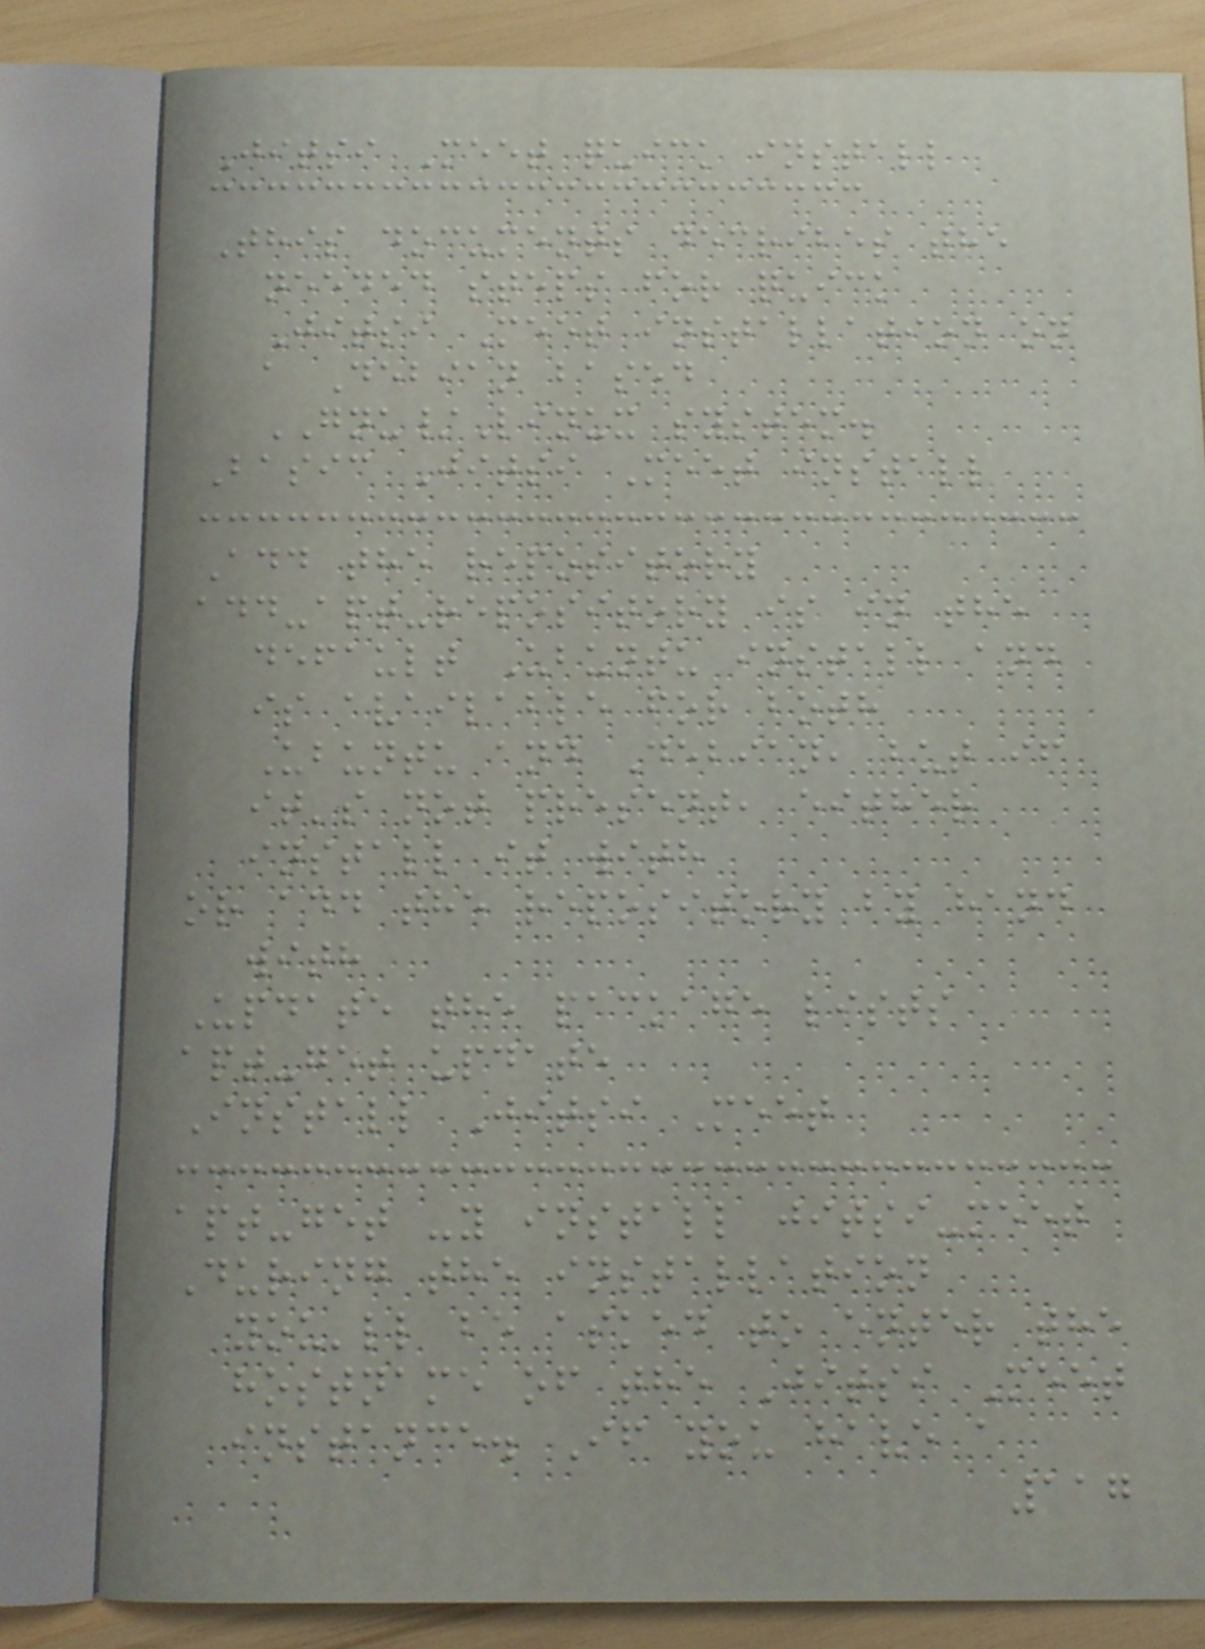Jitsi Meet quick install
This documents decribes the
needed steps for quick
Jitsi Meet installation on
a Debian based
GNU/Linux system.
Basic Jitsi Meet install
Add the repository
add-apt-repository is in the
default Ubuntu install and
is available for both
Ubuntu and Debian, but if
it's not present, either
install it with
or add the repository by hand
with
Update the package lists
apt-get update
Install Jitsi Meet
apt-get -y install jitsi-meet
During the installation
you'll be asked to enter the
hostname of the Jitsi Meet
instance. If you have a
117
